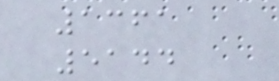1361
5144
